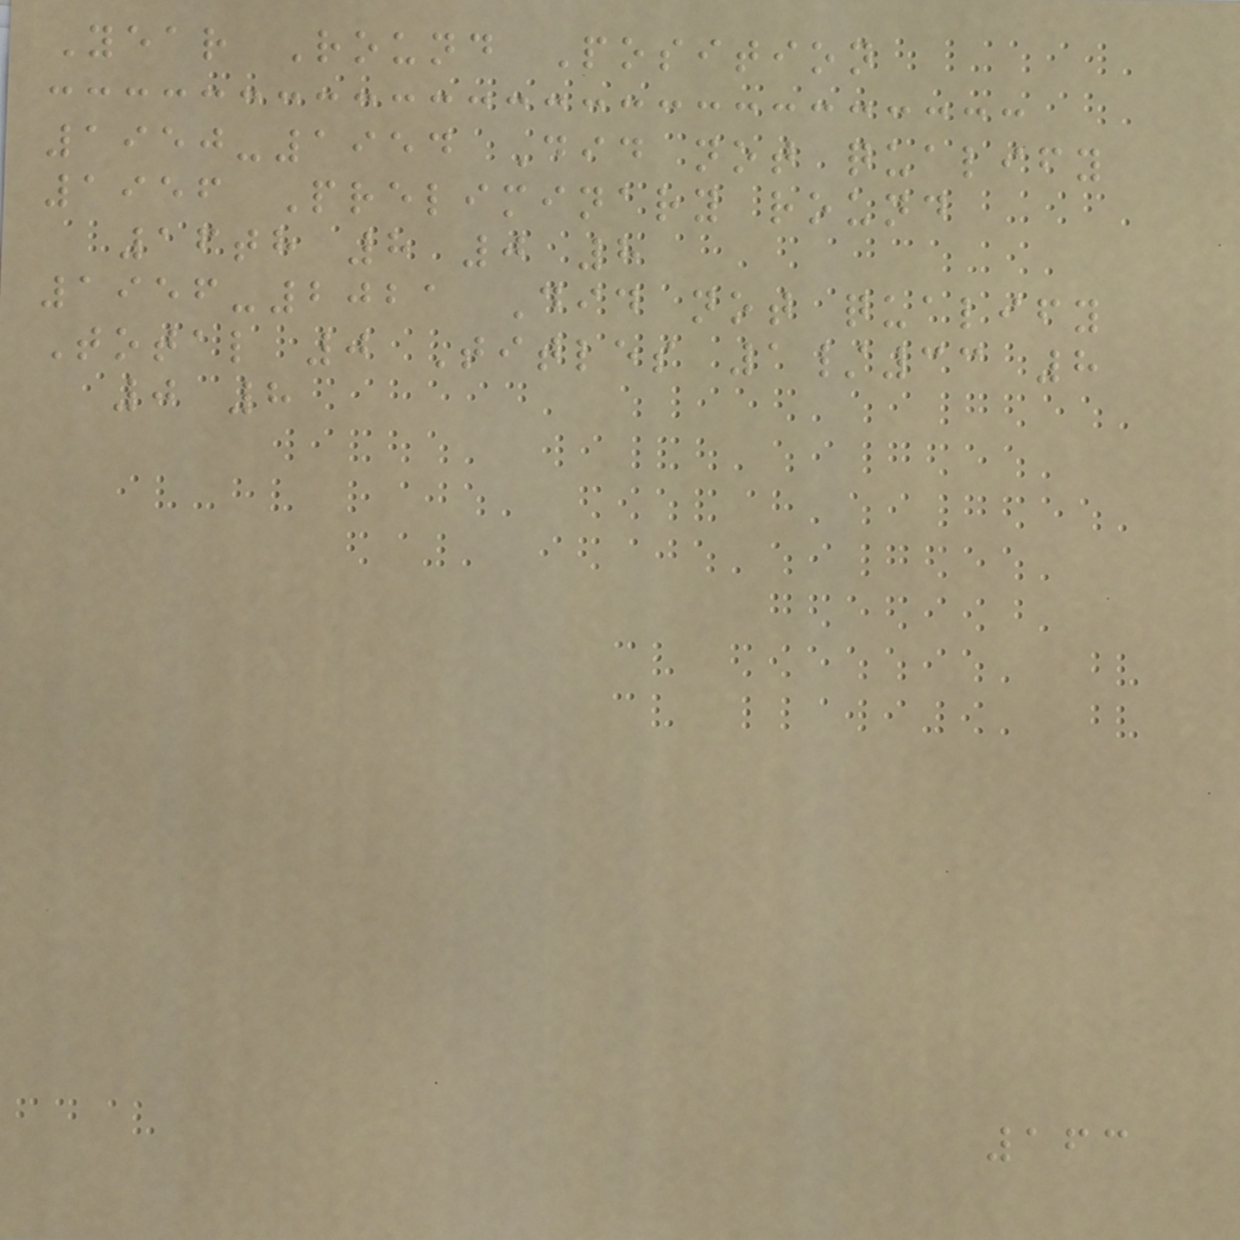Year Round Position
1950-1954 Did not qualify
1956 Preliminary round
16th 8 0 8
1956-2021 Did not qualify
Total 0 Titles 1/33 8
0 8
163
